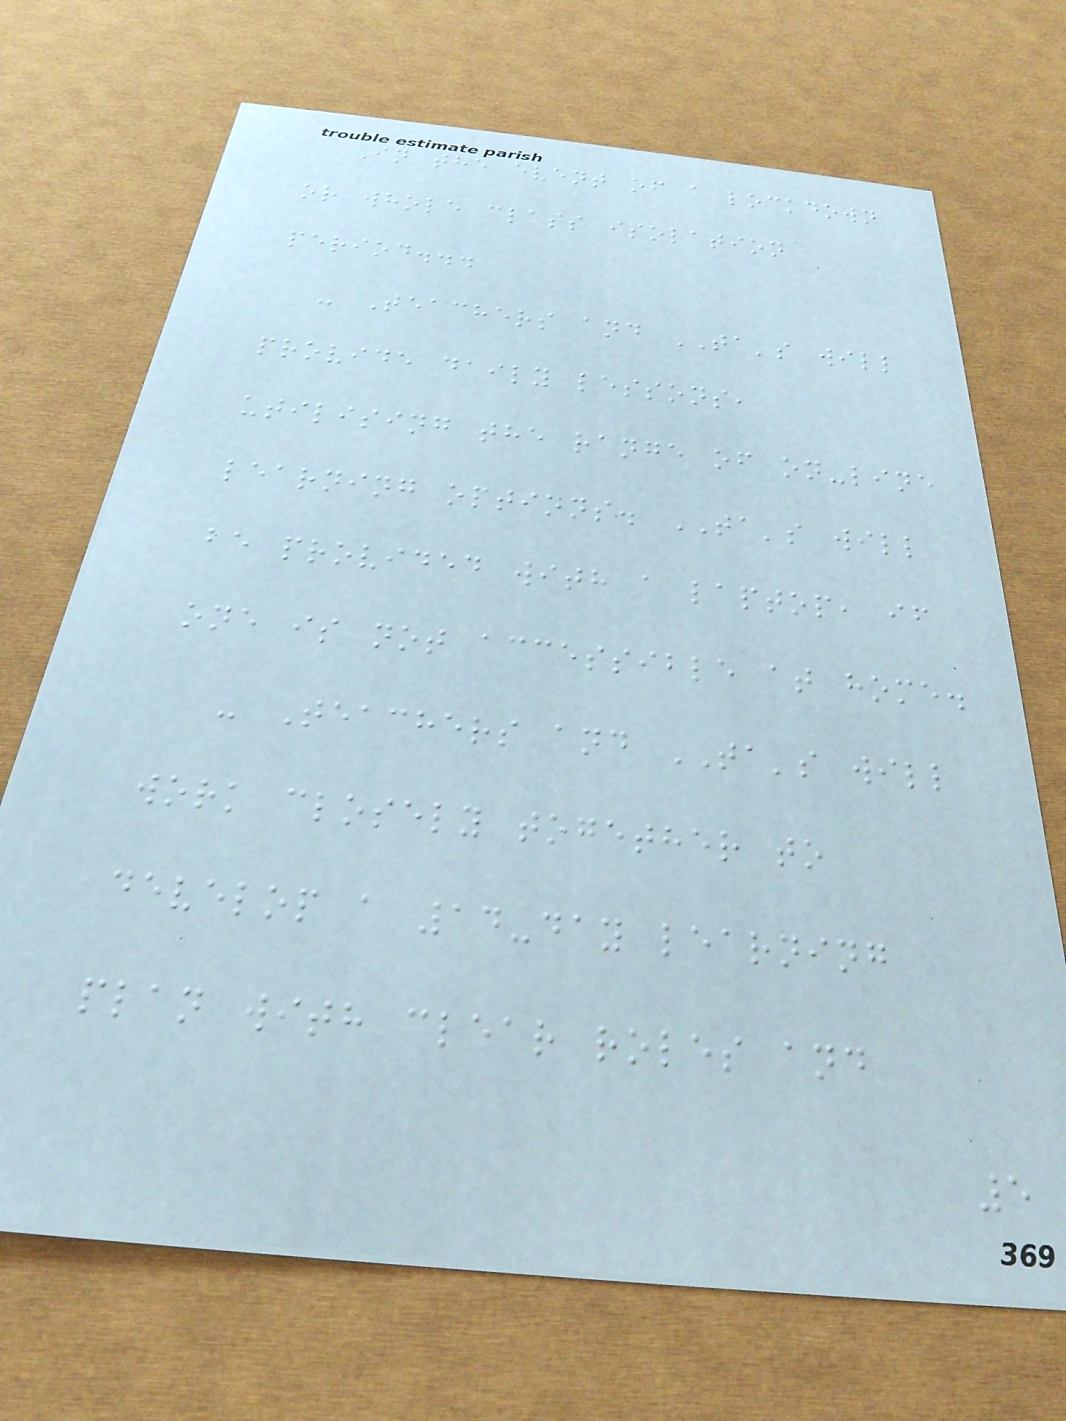In the event of a lockdown
or whole class isolation
period...
- Teachers and TA's will
provide daily lessons,
utilising the range of on-line
learning options. TA's will
be provided with a laptop, if
one is not accessible at home.
- Teachers and TA's will
work closely together to
develop a 14-day learning
plan with clear roles and
5
